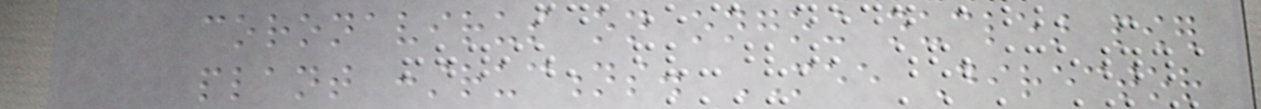coronavirus on ongoing nuclear power
plant constructions. MEE Director
